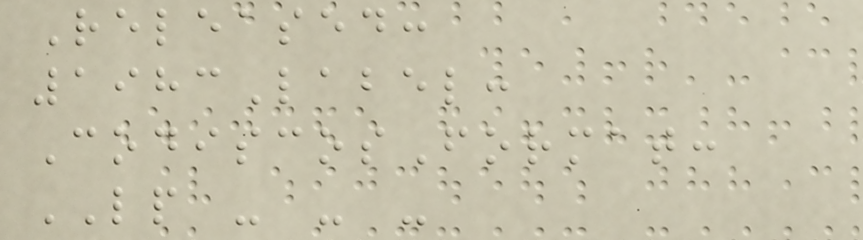Released:
1983Label:
CodiscosFormat:
LP - - -
